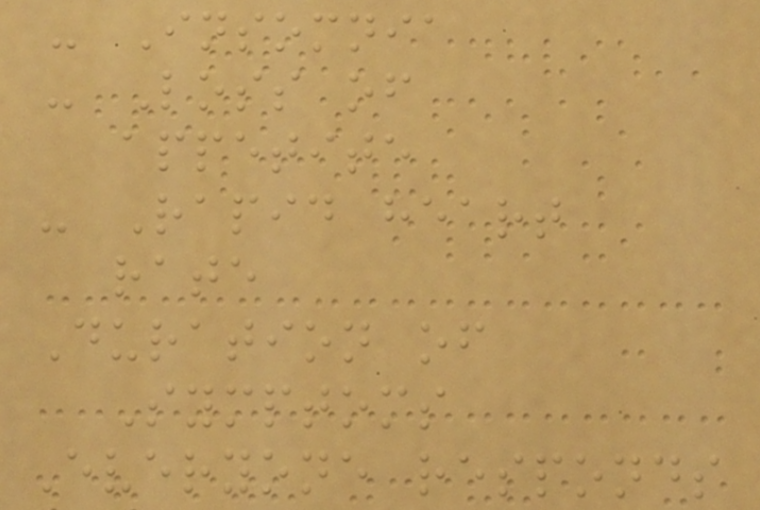- Insomnia
- Loss of
appetite
- Rapid heart
rate
Duration of
Symptoms
Everyone responds
